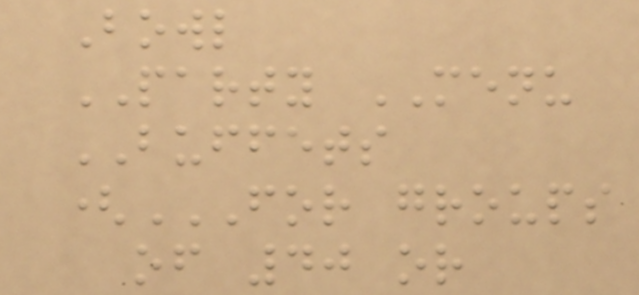Bowl
PARTY MENU
BUFFETS
(FOR GROUPS
OF 40 OR
